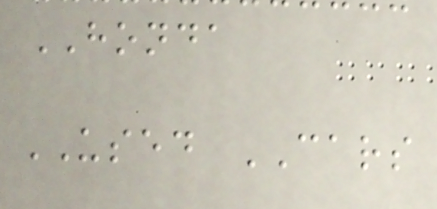HONDA
USED CARS
